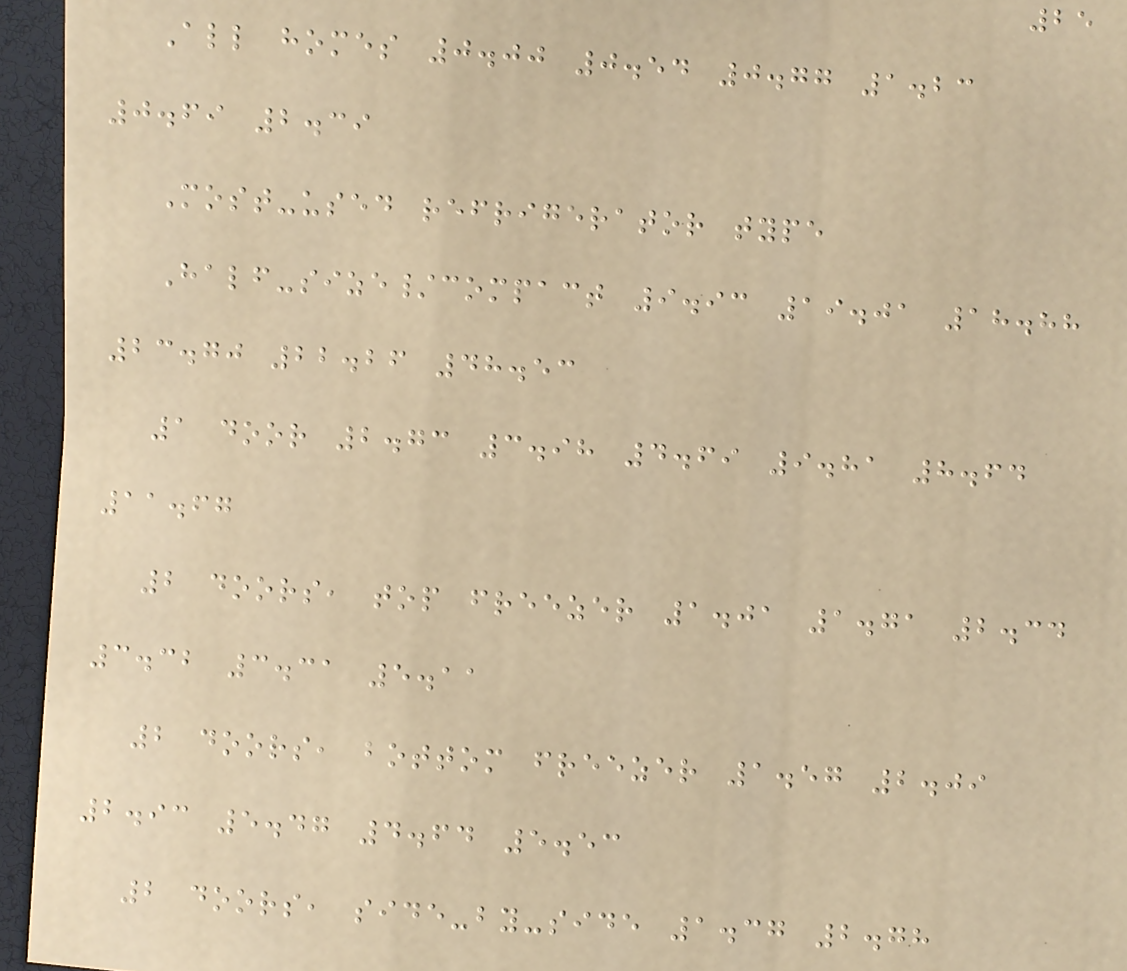25
All homes 0.00 0.54 0.77 1.23
0.69 2.39
Most-used refrigerator type
Half-size/compact 9.93 19.01 18.88
23.70 22.26 48.53
1 door 2.73 3.98 4.69 9.81 8.64
11.67
2 doors, top freezer 1.01 1.71 2.34
3.32 3.31 5.11
2 doors, bottom freezer 1.57 2.09
2.93 5.47 4.64 5.53
2 doors, side-by-side 1.37 2.78
